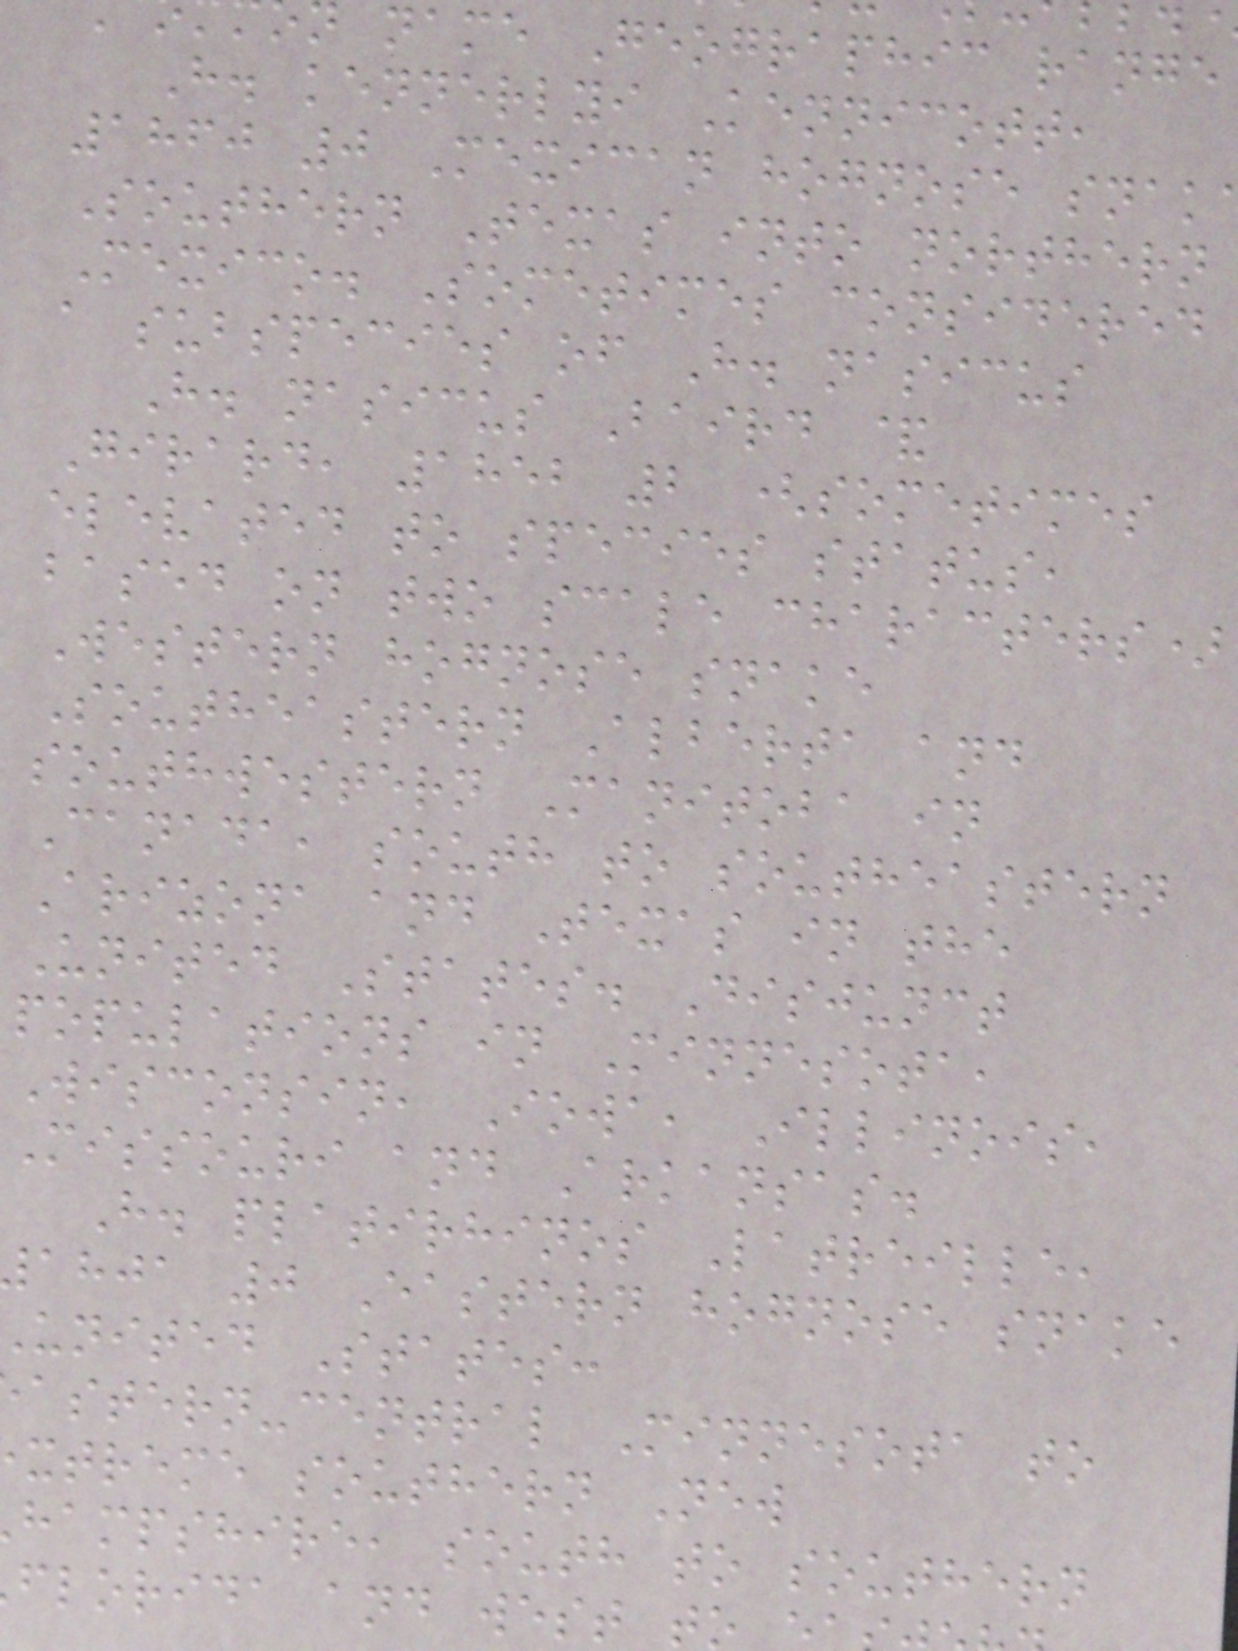name Geographic range
H. kennerlyi Kennicott,
1860 0 Mexican hognose snak
Southern Texas into northern
Mexico. Sometimes considered
a subspecies of H. nasicus
H. nasicus Baird &
Girard, 1852 2 (sometimes
elevated to species status,
based on two scale characters)
Western hognose snake
Southeastern Alberta and
southwestern Manitoba in
Canada, south to southeastern
Arizona and Texas in the
United States. Disjunct
populations in Minnesota,
Wisconsin, Iowa, Illinois,
Missouri and Arkansas.
H. platirhinos Latreille,
ahja 0 Eastern hognose snake
united States:
astern-central Minnesota to
xtreme southern New
hampshire, south to southern
florida and west t
